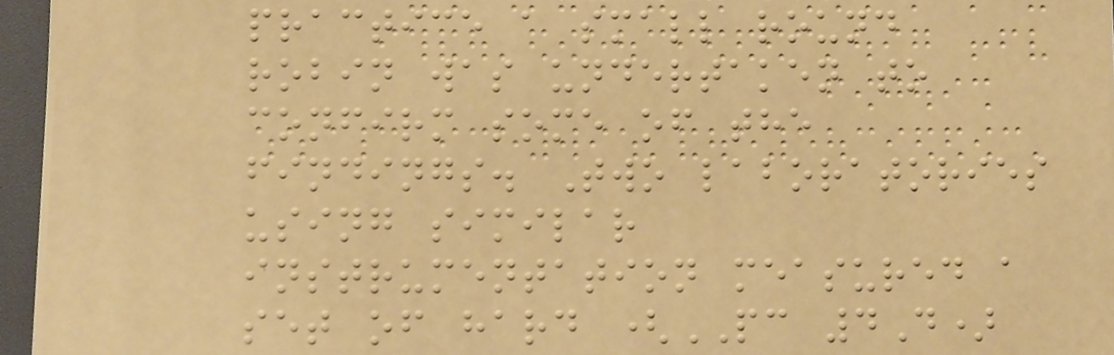practice a small round
robin was undertaken to
confirm some of the
findings. Two laboratories
using similar
instrumentation measured a
set of hard (PC 4D)
